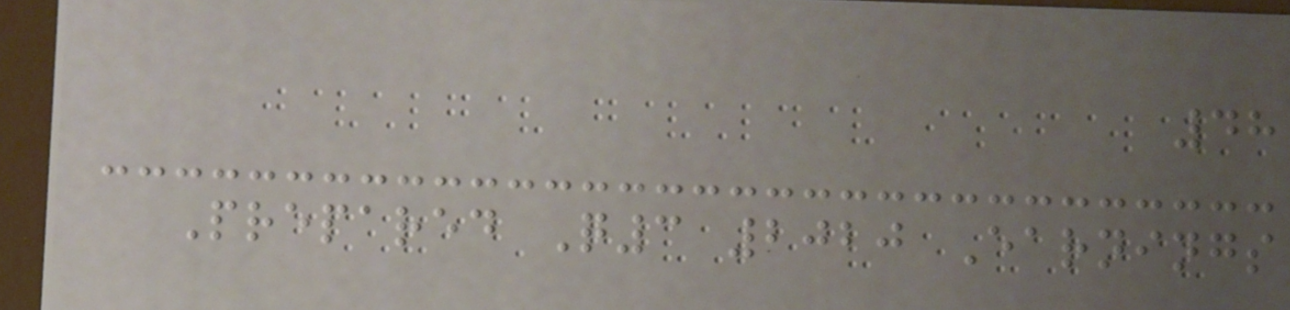48
Prepared Q3 2020 Earnings
